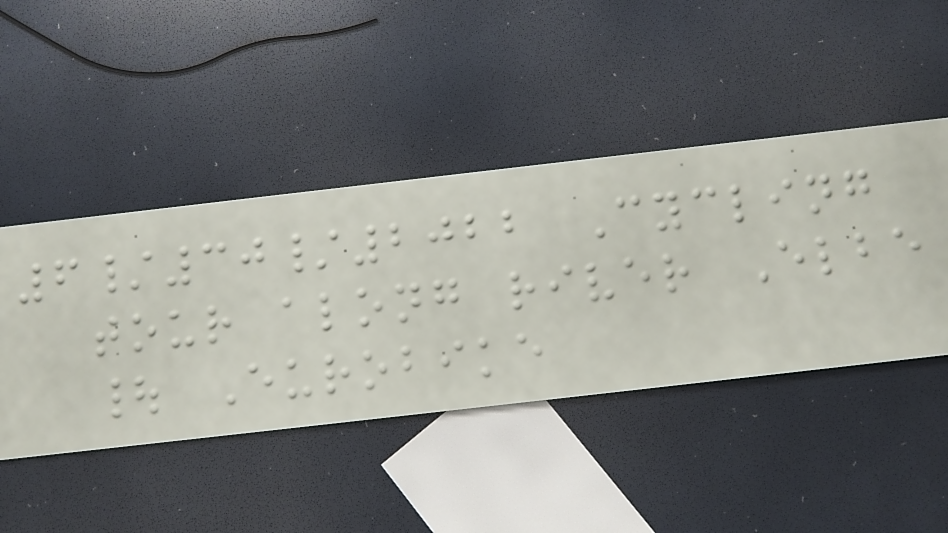6/30/2022 Cycling
tour along river Elbe
| Eurobike
